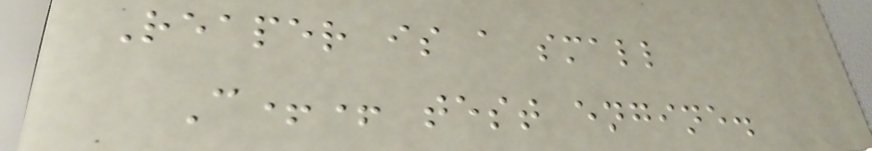Reaper is a small
C++ test engine.
